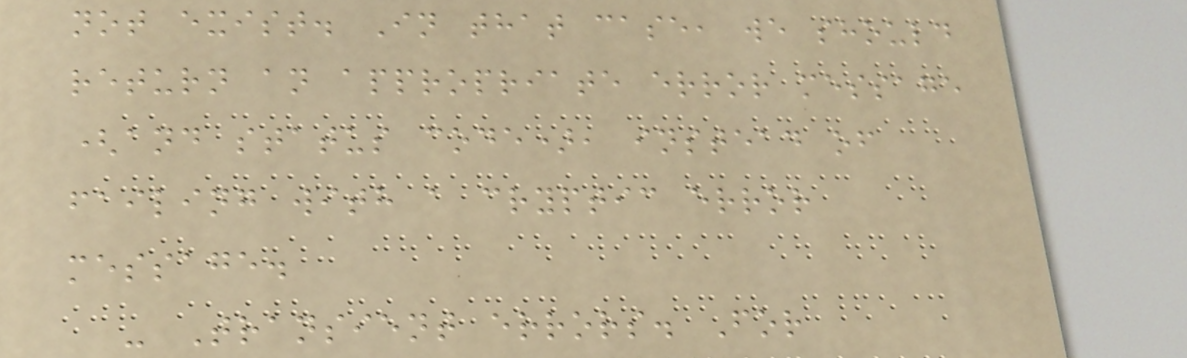not exist. In that case, we should
return an appropriate error message
(and status code), instead of
failing with a cryptic error
message.
- Transient errors. For
